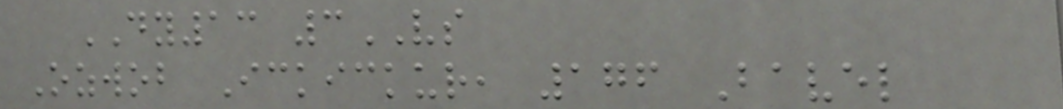DY13 3VS
Ozwob Ickickur, 176 Bavel
